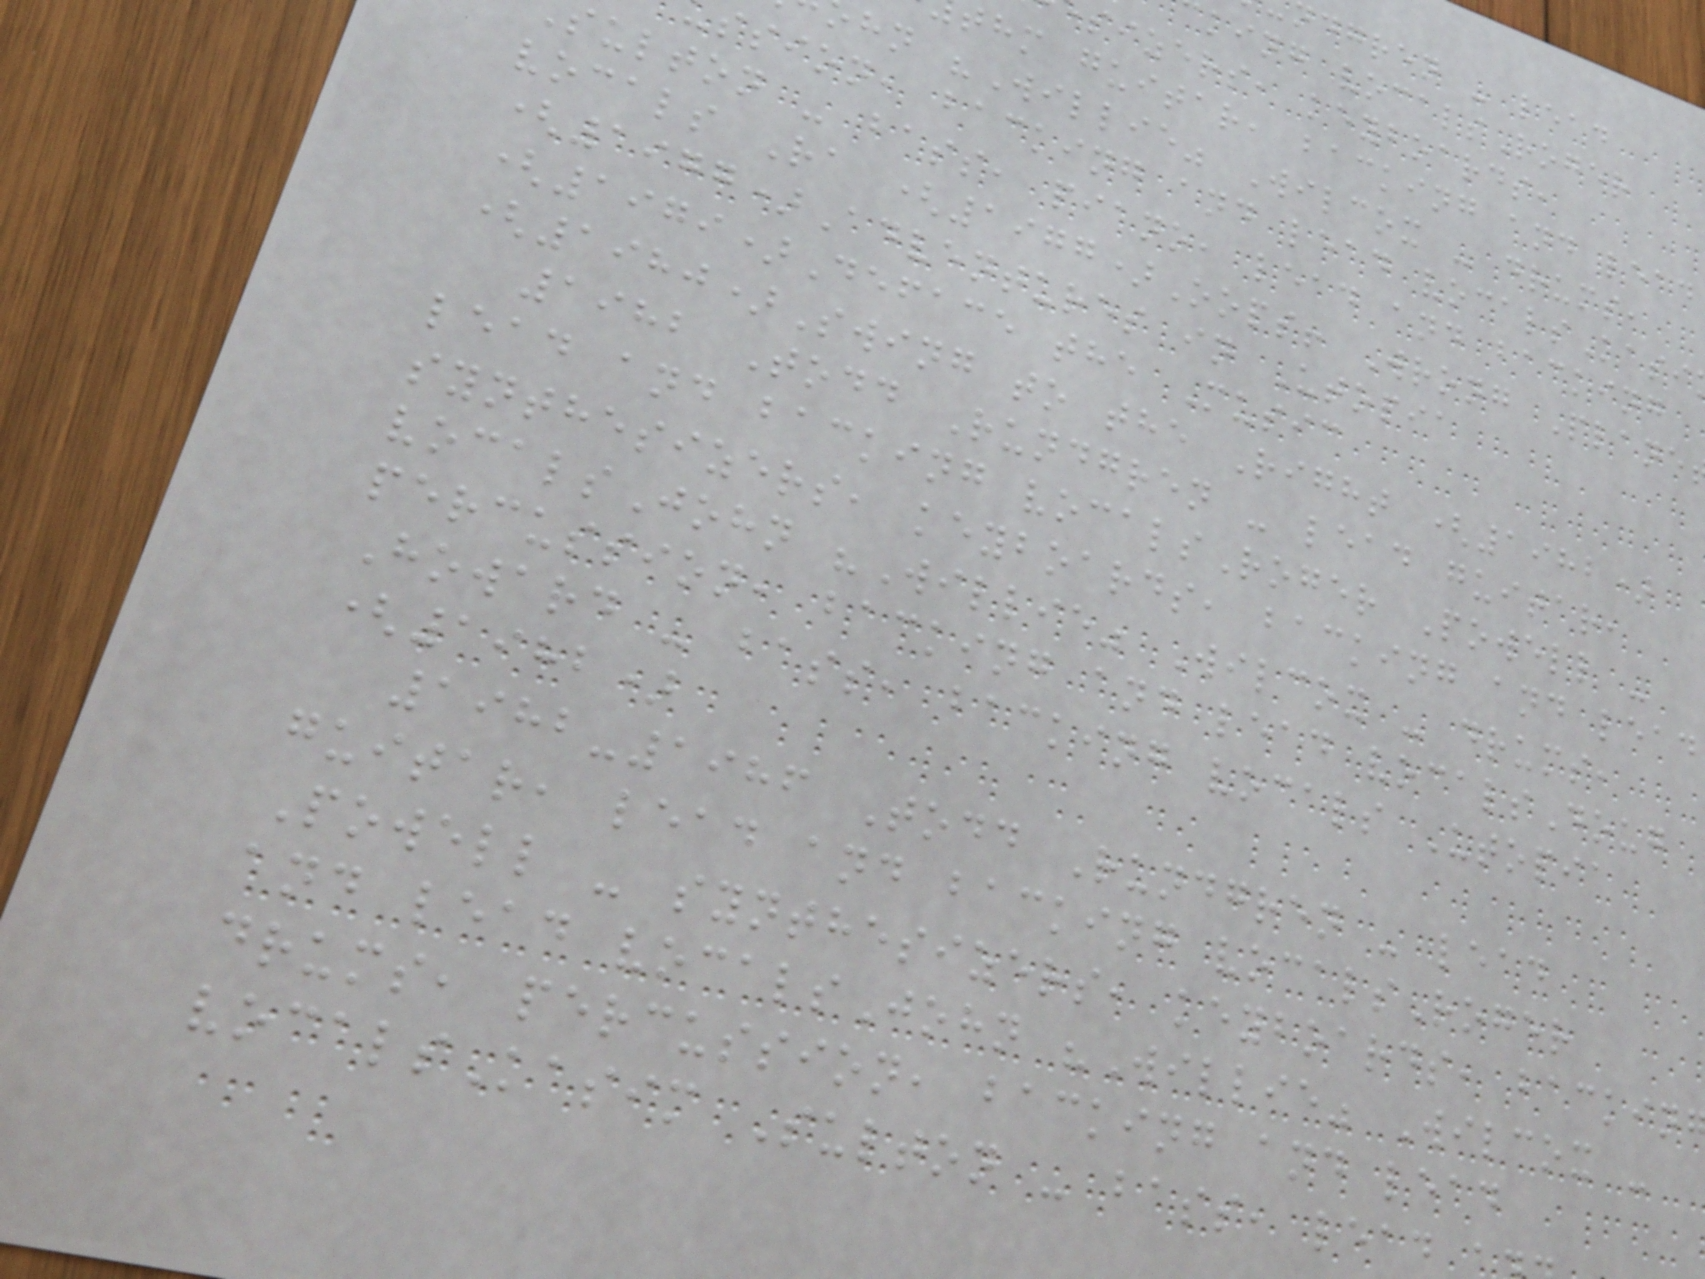ndgren - lead
king vocalsRoger
sizers, keyboards,
thm guitar, backing and lead
hn "Willie" Wilcox - drums,
ssion, backing and lead vocalsKasi
sulton - bass, piano, lead and backing
vocals Ra (1977)Oops! Wrong Plane
(1977)Adventures in Utopia
(1979)Deface the Music
(1980)Swing to the Right (1982)
1982 Todd Rundgren - lead guitar,
lead and backing vocalsRoger Powell -
synthesizers, keyboards, backing and lead
vocalsJohn "Willie" Wilcox - drums,
percussion, backing and lead vocalsDoug
Howard - bass, backing vocals Utopia
(1982)
1982-1986 Todd Rundgren - lead
guitar, lead and backing vocalsRoger
Powell - synthesizers, keyboards, backin
and lead vocalsJohn "Willie" Wilcox -
drums, percussion, backing and lead
vocalsKasim Sulton - bass, lead
